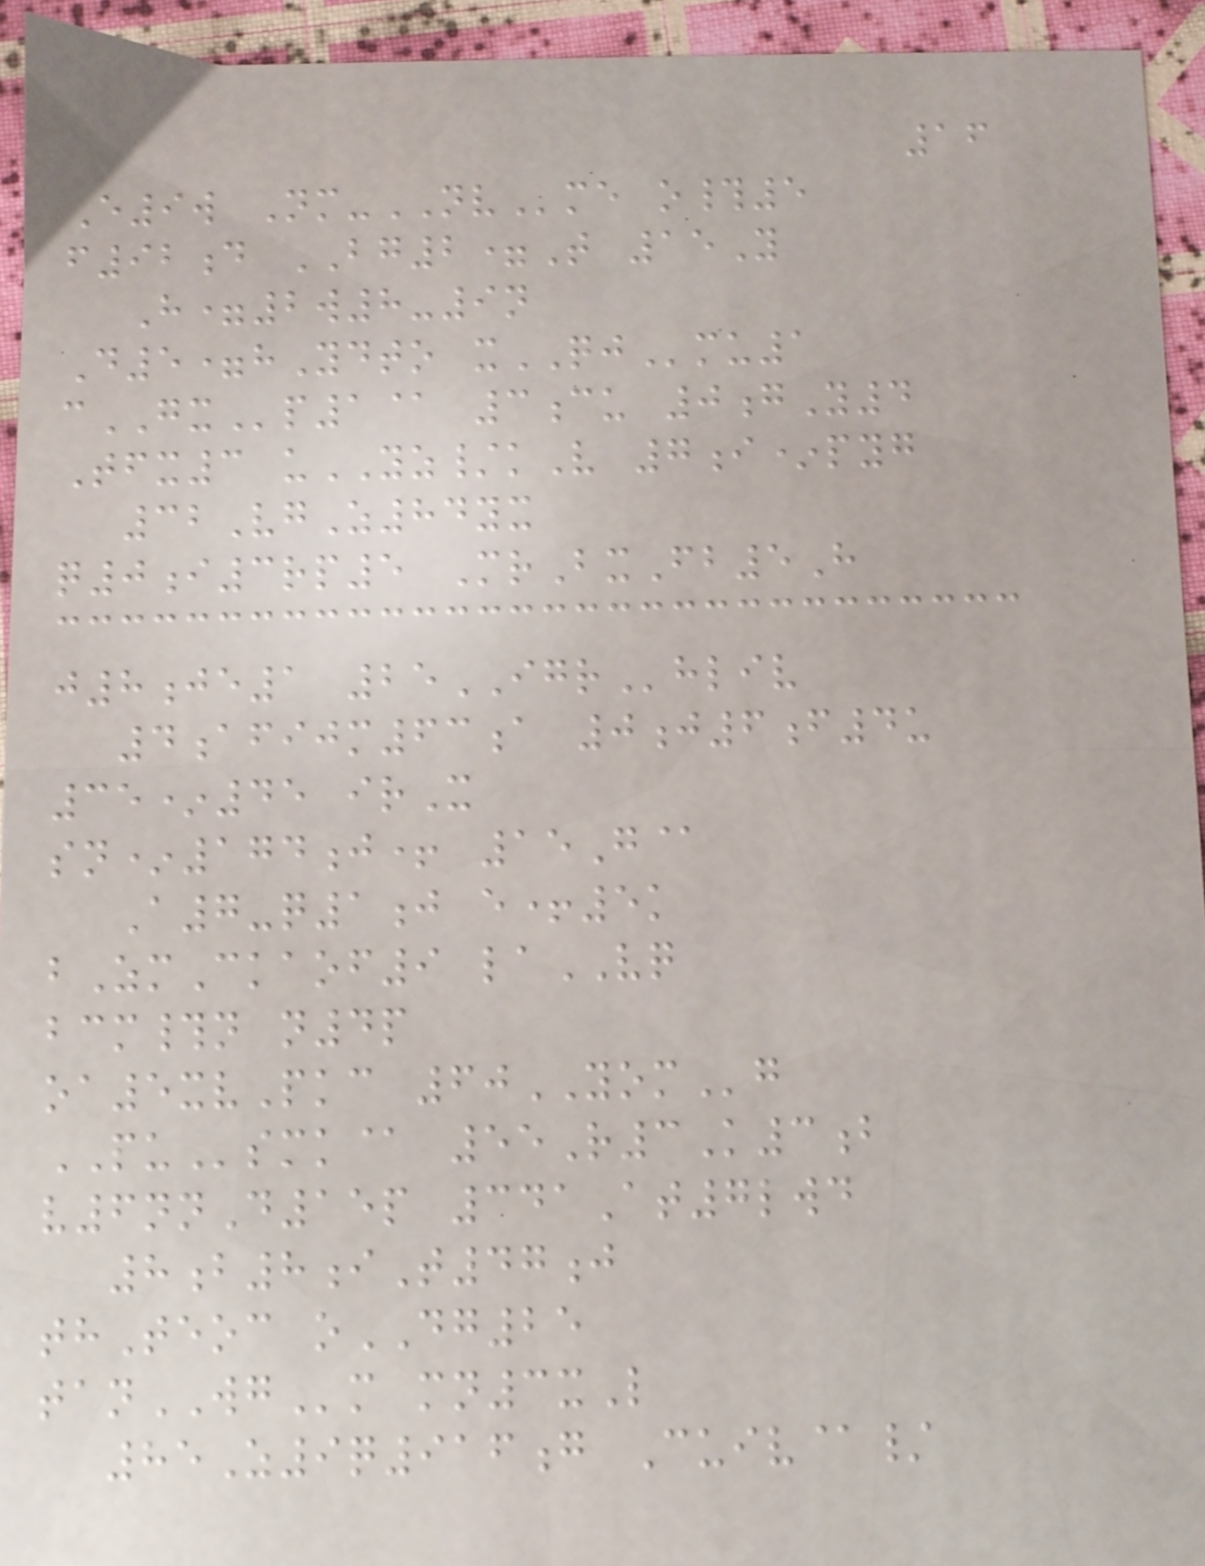16
E9w Nm-NVme o#5
f92d BG2=T 15Y
H=2w8-9n
D5=hYdto xQJmu1
cGXp1@ 3cu 0gY4
Tfx3 uYZ/kV 7i*pyg
32VgZ84yx
q0i3rp5 MrBxFb5H
j8je1 25IGRhliv
4afijm63a 0j6f4u
35*45 irX
sn*174j+ 15G@
A7-q1j e+5k
bZmCkaof9 laVQ
bcm#n n4p
oa5xvPkc 60YOMg
PUsmk@ 55R3K3b
v6nnD15p 341At7lwd
8b8iT47j
thTeoc oDG25
tanWGm mn3xL
85Z9q916g Cuiv@/
